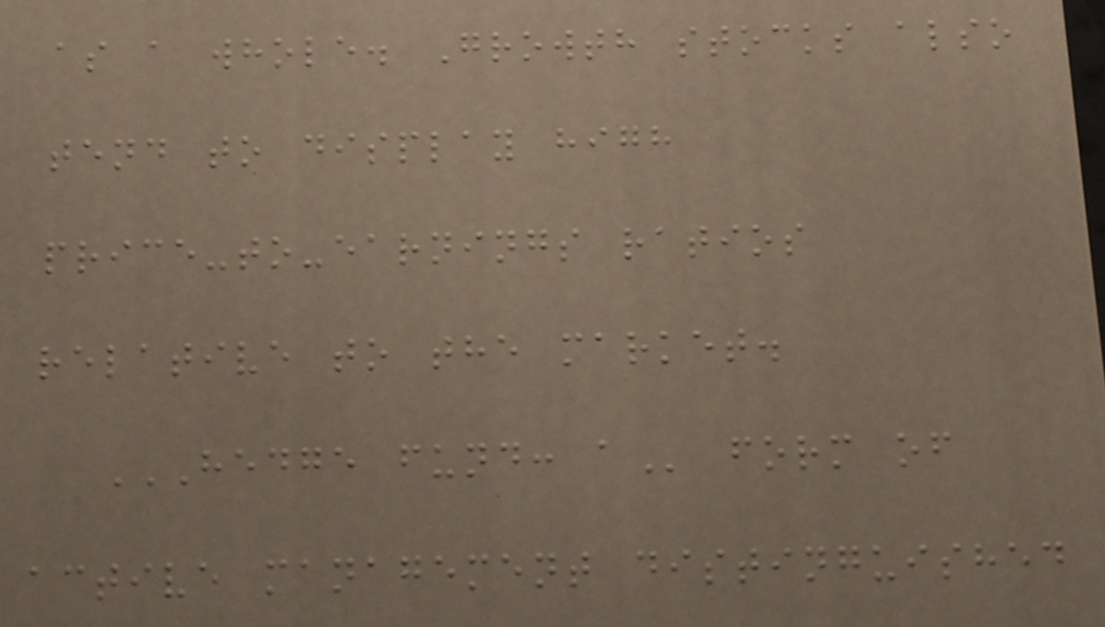as a whole. Growth stocks also
tend to display high
price-to-earnings ratios
relative to the market.
HEDGE FUND: A form of
active management distinguished
